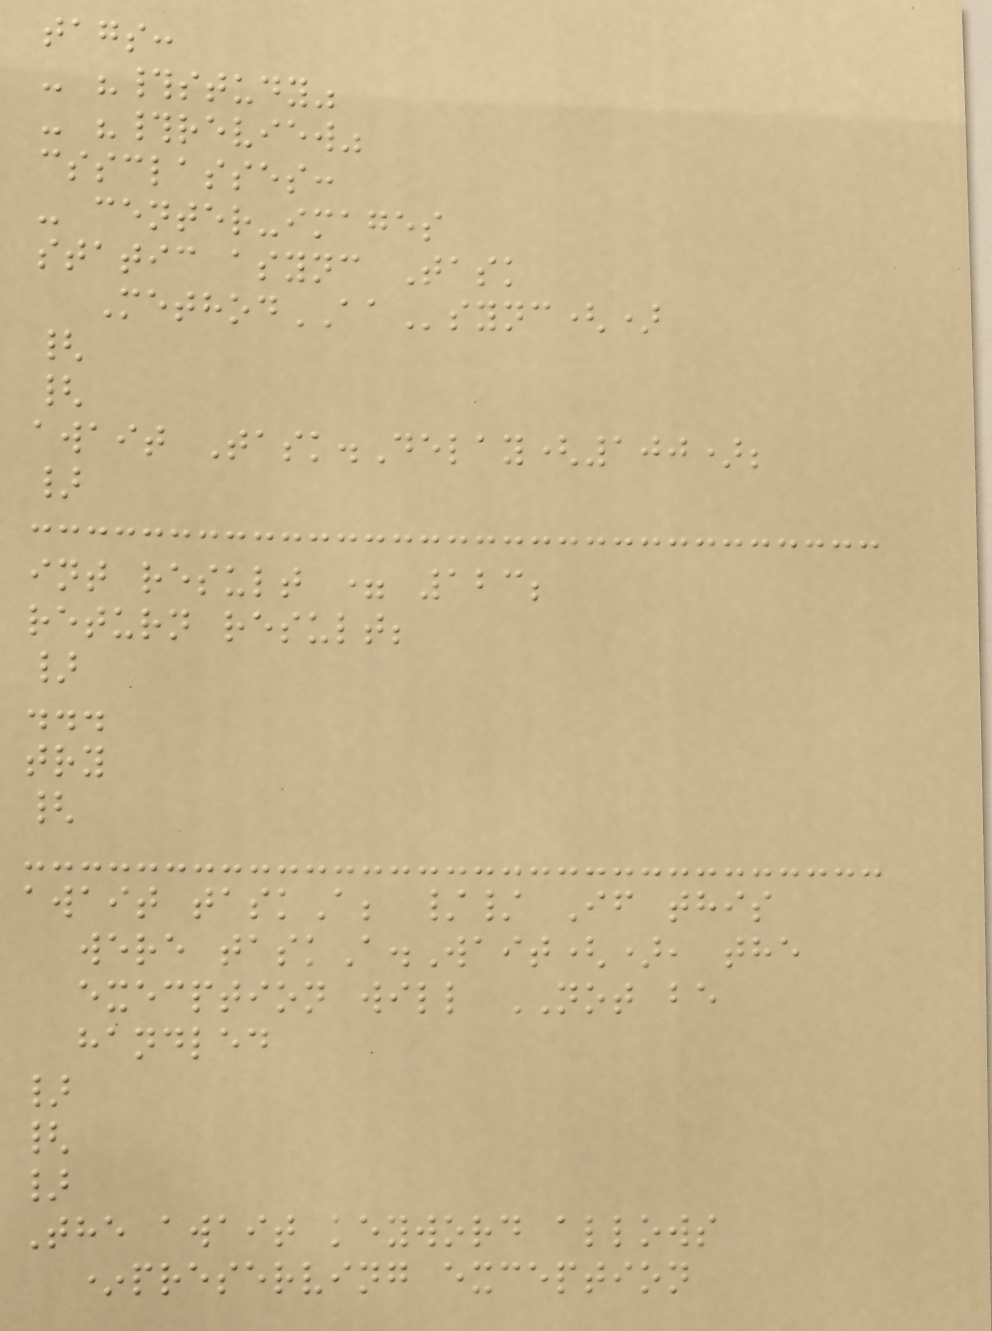tags:
- "#study"
- "#review"
cssclasses:
- center-images
static async Task
MethodAAsync()
{
{
await Task.Delay(100);
}
int result = 123;
return result;
}
...
try
{
await taskA; // If this
were taskA.Wait(), the
execption will NOT be
handled
}
{
}
The await keyword allows
*preserving exception
